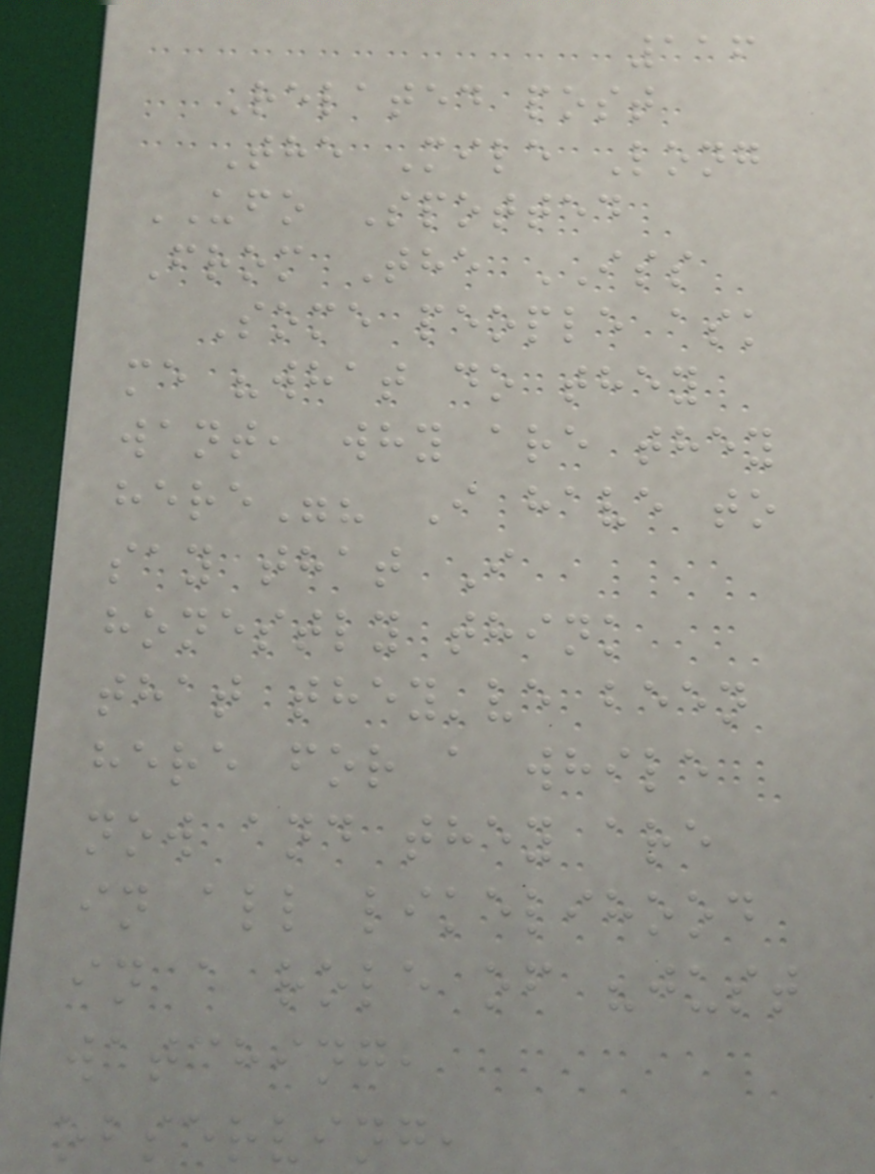116
Related post
The Mile Long
UFO Spotted
From The ISS
Some people ask
me "what do they
want, why are they
here"? I have to
say that I
honestly think
that they've been
here for a while
now and they are
in all likelihood
in a role of "just
watching,
observing,
